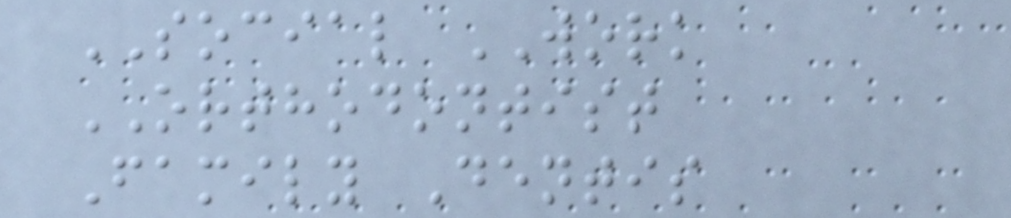SOCIAL WORK
ORTHODONTIST
Family Dentis
